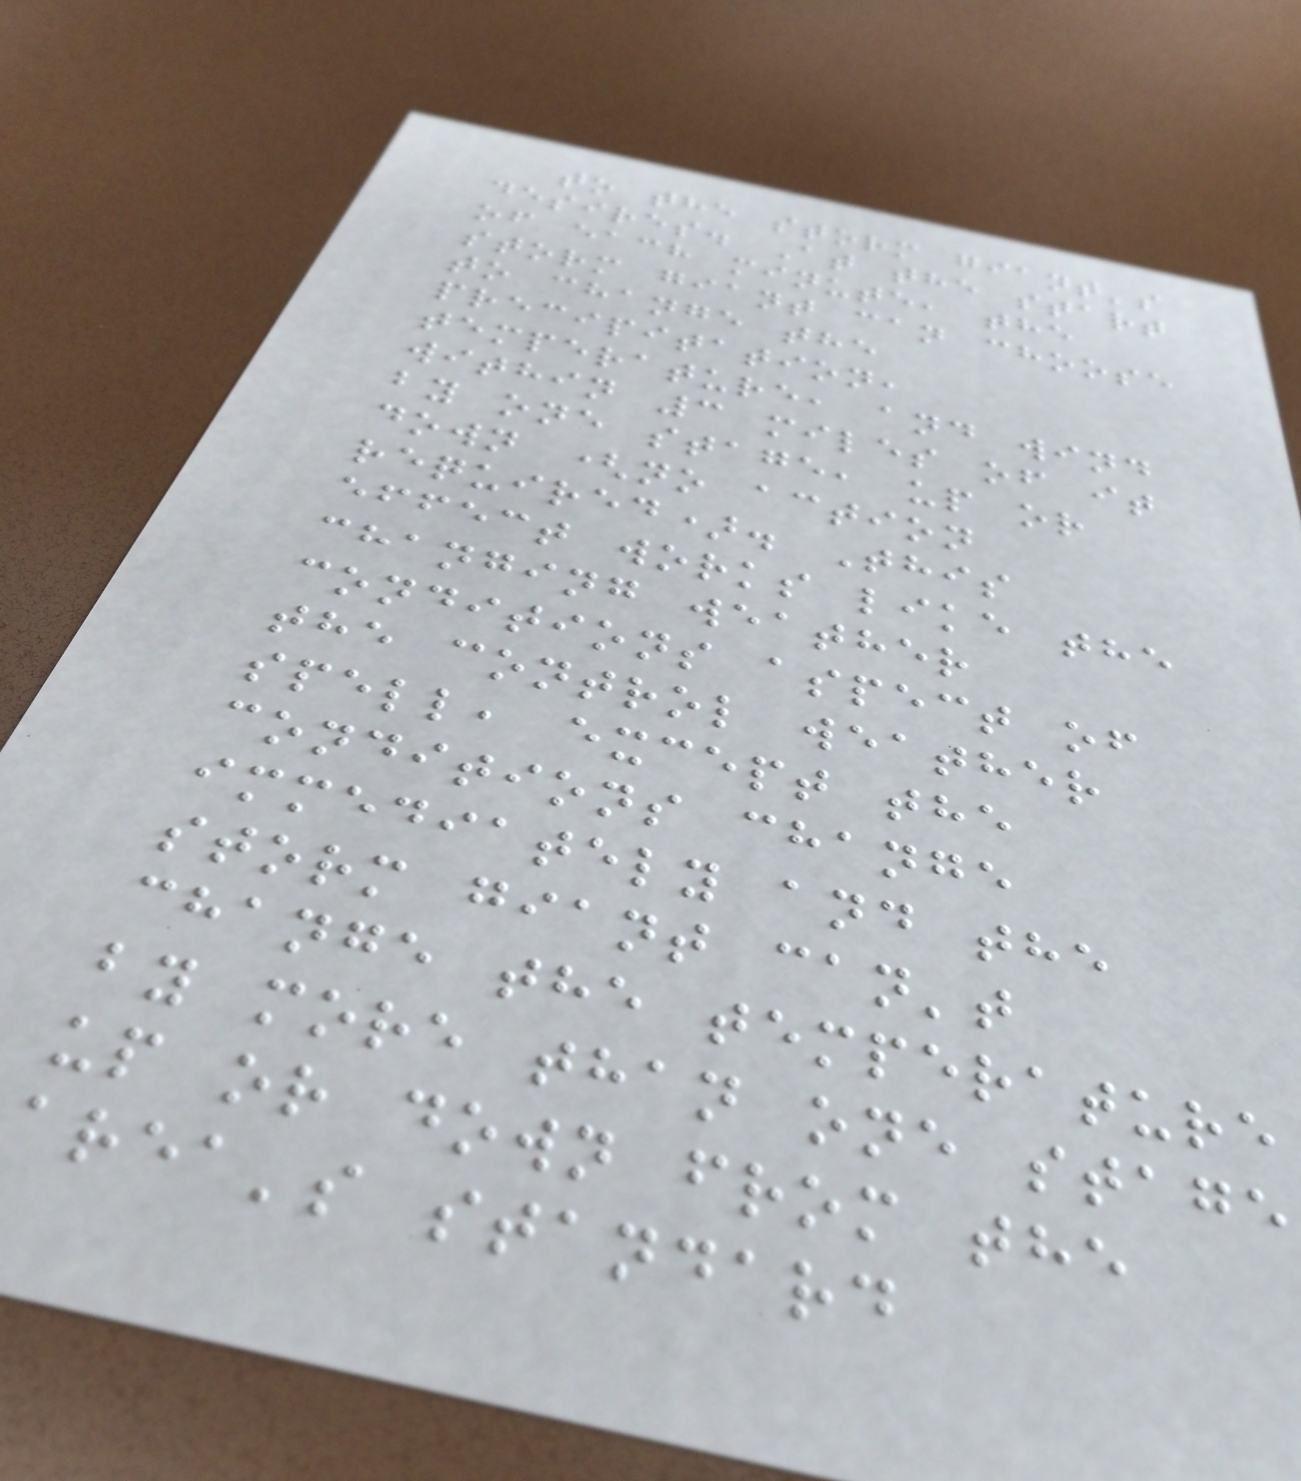to the storm giant's
desires. At the start
of each minute, the
storm giant can choose
to change the
precipitation,
temperature, and wind
within 3 miles of it
by one stage, up or
down (no action
required). This
effect works like the
changing weather
conditions aspect of
the control weather
spell, except the
conditions change
immediately and the
storm giant can't
change the temperature
by more than one stage
up or down from the
area's standard
